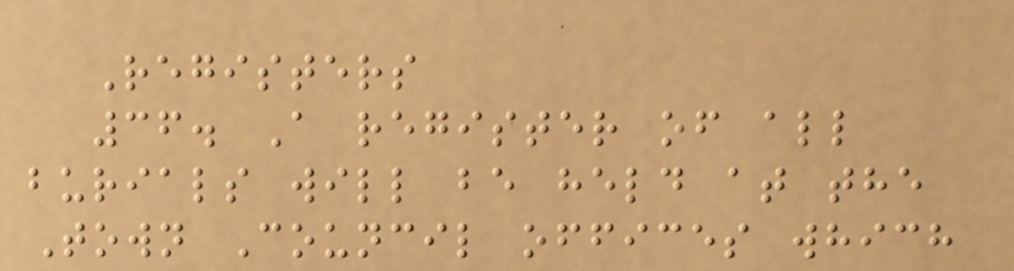Registers
36. A register of all
burials will be held at the
Town Council offices which
